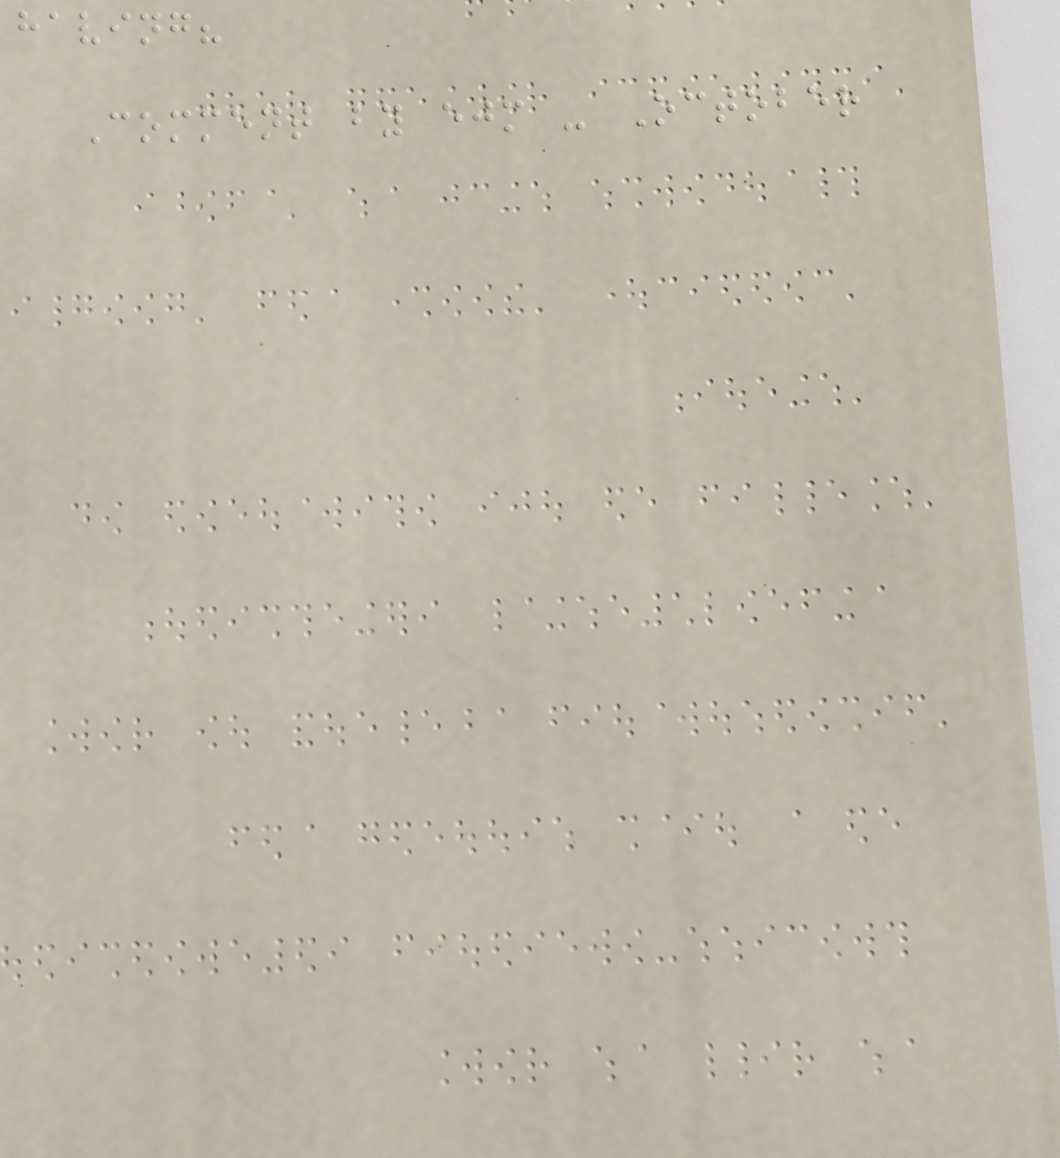having?
Comment by ejm - October
